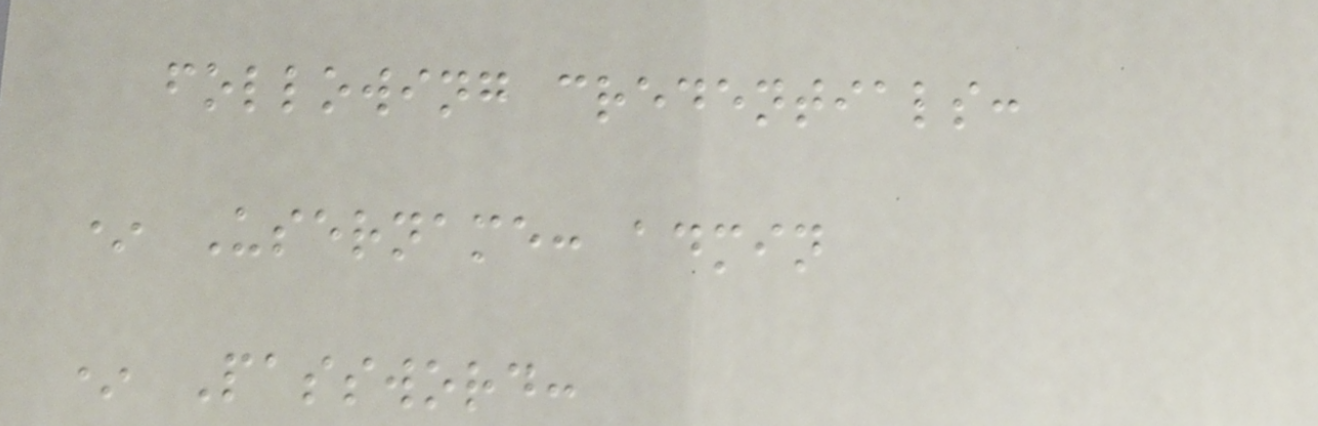following credentials:
* Username: admin
* Password:
